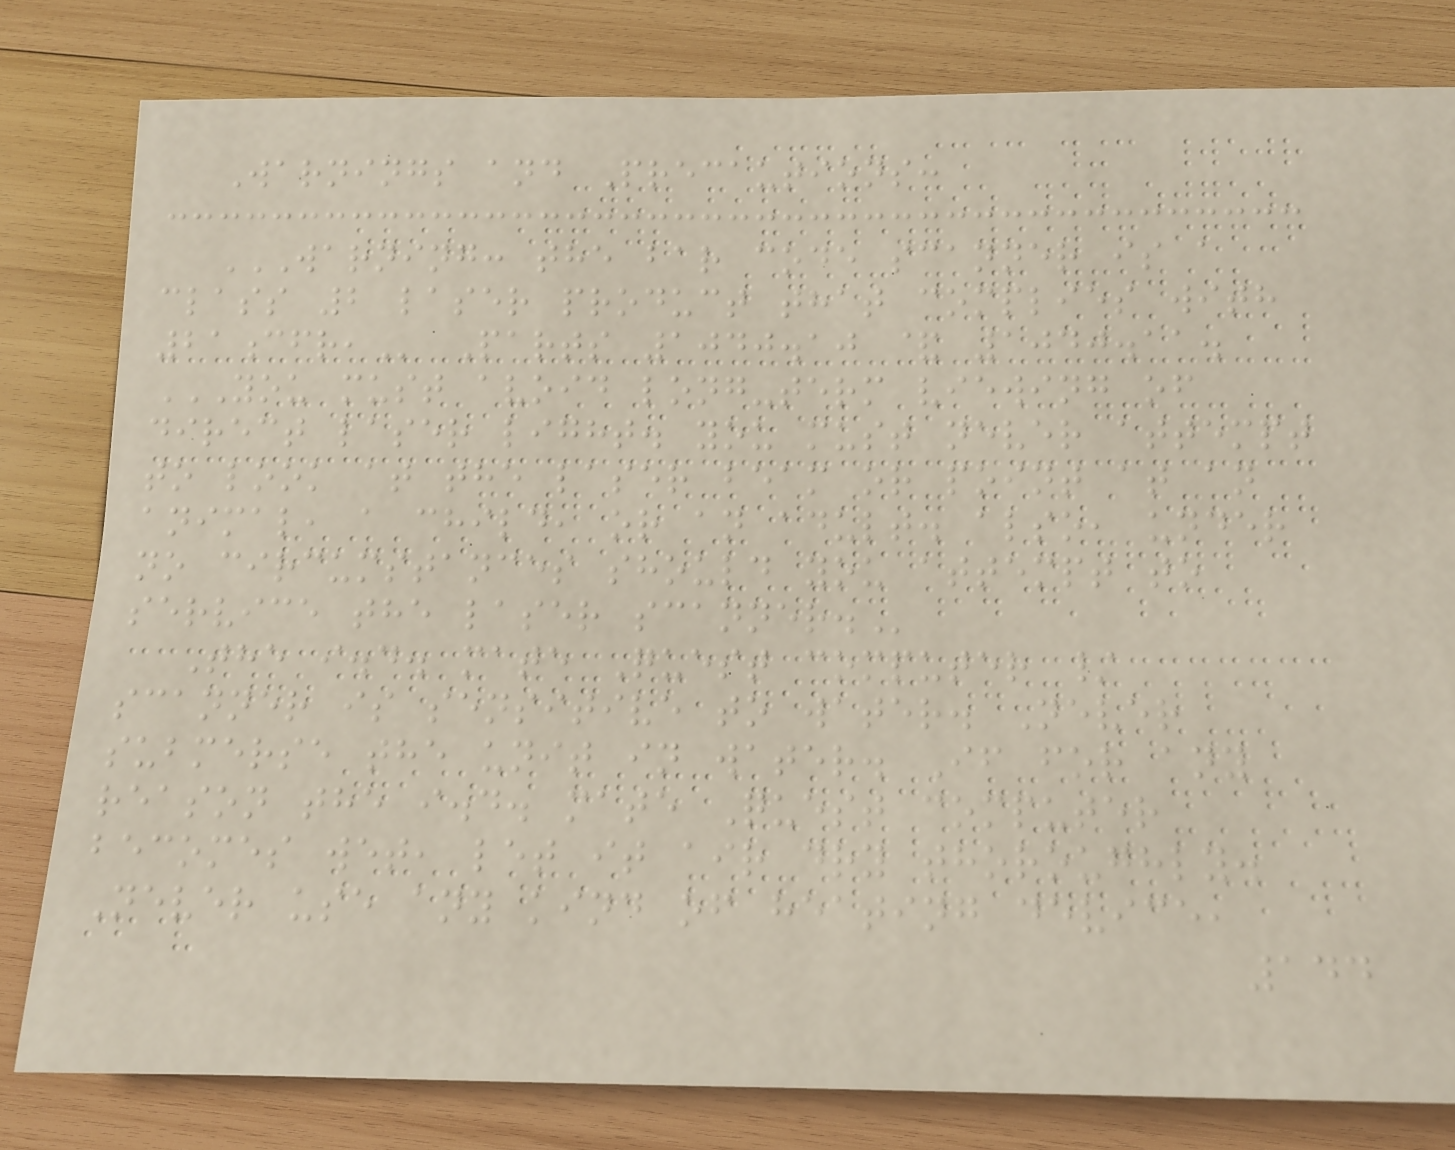Warnings and Precautions:
WARNING: THE BAR CODE SCANNER IS A
CLASS 2 LASER PRODUCT THAT COMPLIES WITH
21CFR, Parts 1040.10 & 1040.11.
YOU MUST AVOID LONG-TERM VIEWING OF
DIRECT LASER LIGHT. YOU MUST NEVER ATTEMPT
TO LOOK AT THE LASER BEAM OR POINT AT AN
ANIMAL, A CHILD, OR AN ADULT. ALSO, UNDER
NO CIRCUMSTANCES SHOULD YOU ATTEMPT TO
SERVICE THE LASER SCANNER.
The i.d. mate Quest computer /
scanner is sensitive to water. Never
submerse the unit in water. If for any
reason the i.d. mate Quest computer
becomes wet, let it air dry thoroughly.
Never use any kind of heating device,
144
